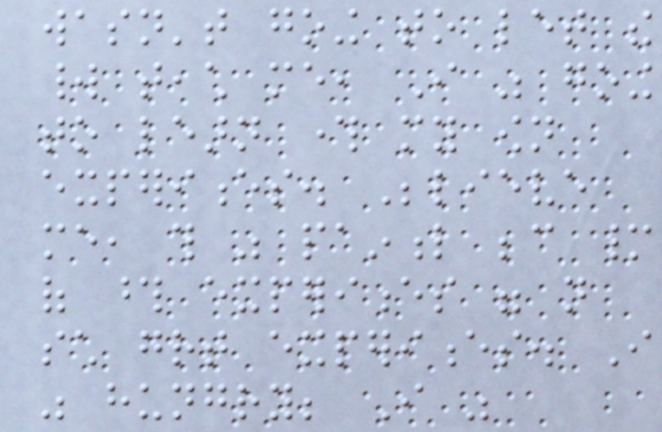wasn't going to let the
world teach me, I was going
to learn through my own
experiences. Believe
me, this was painful because many
of those experiences were not
such great experiences. I
was hungry; I was
